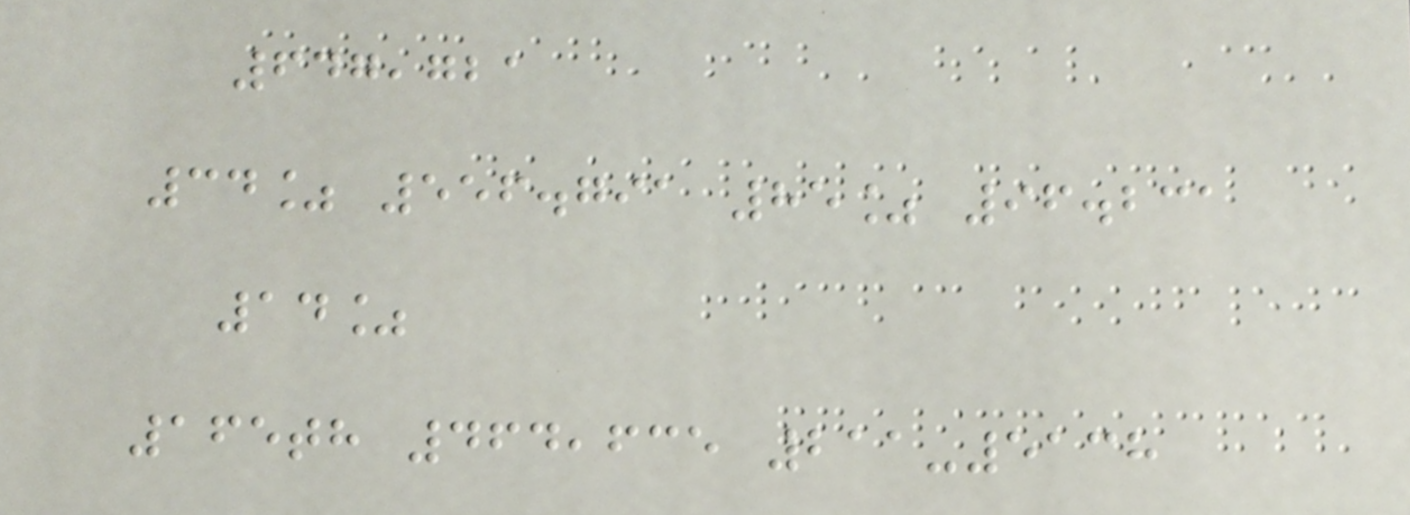647,721
34% 556.791 85% 96.231
14%
165th 464,635 211-5138
